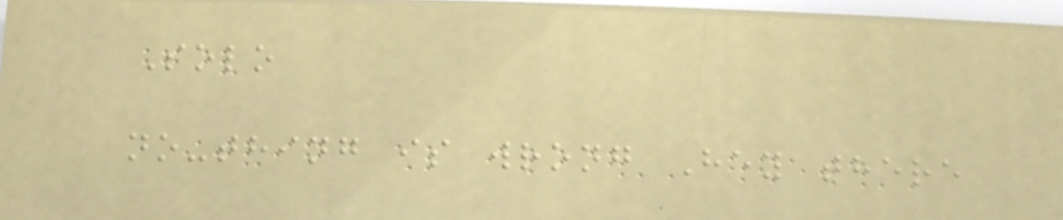Solo
no-thing is wrong Hey there
